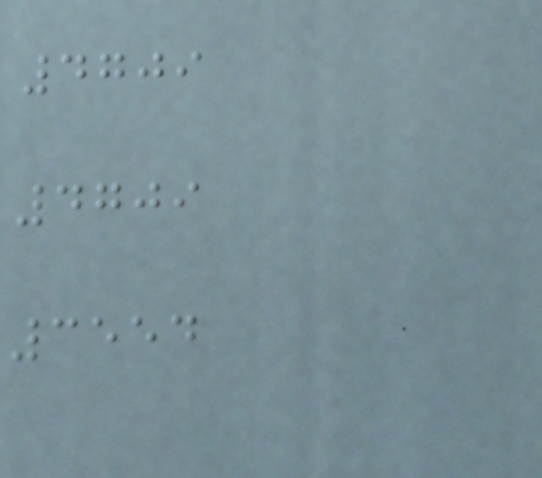4709
4709
3554
